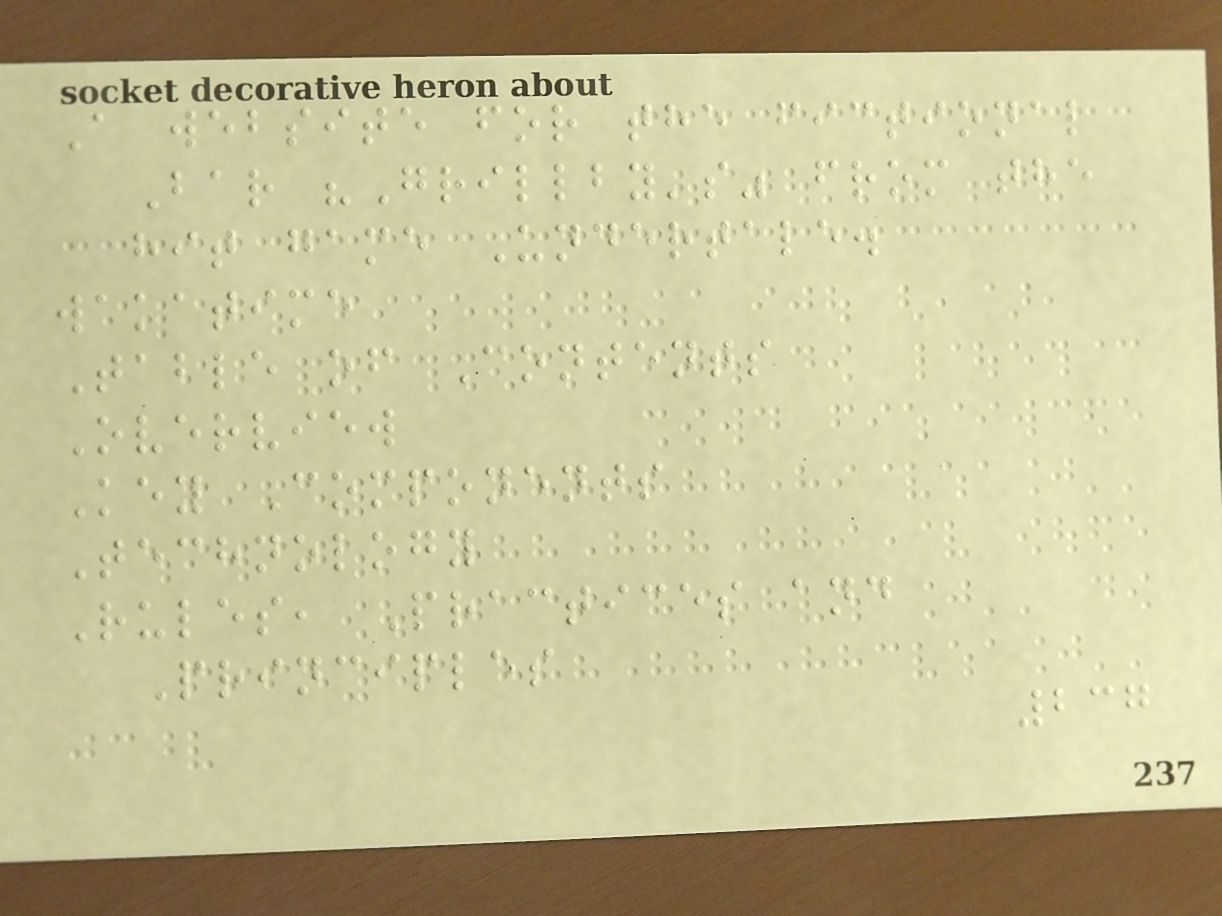A website for the fictional
Bar "Grillby's" from the
hit game Undertale.
wakatime
Table of Contents
Overview
Key Components
Technology
Rules, Practices and
Principles
237
